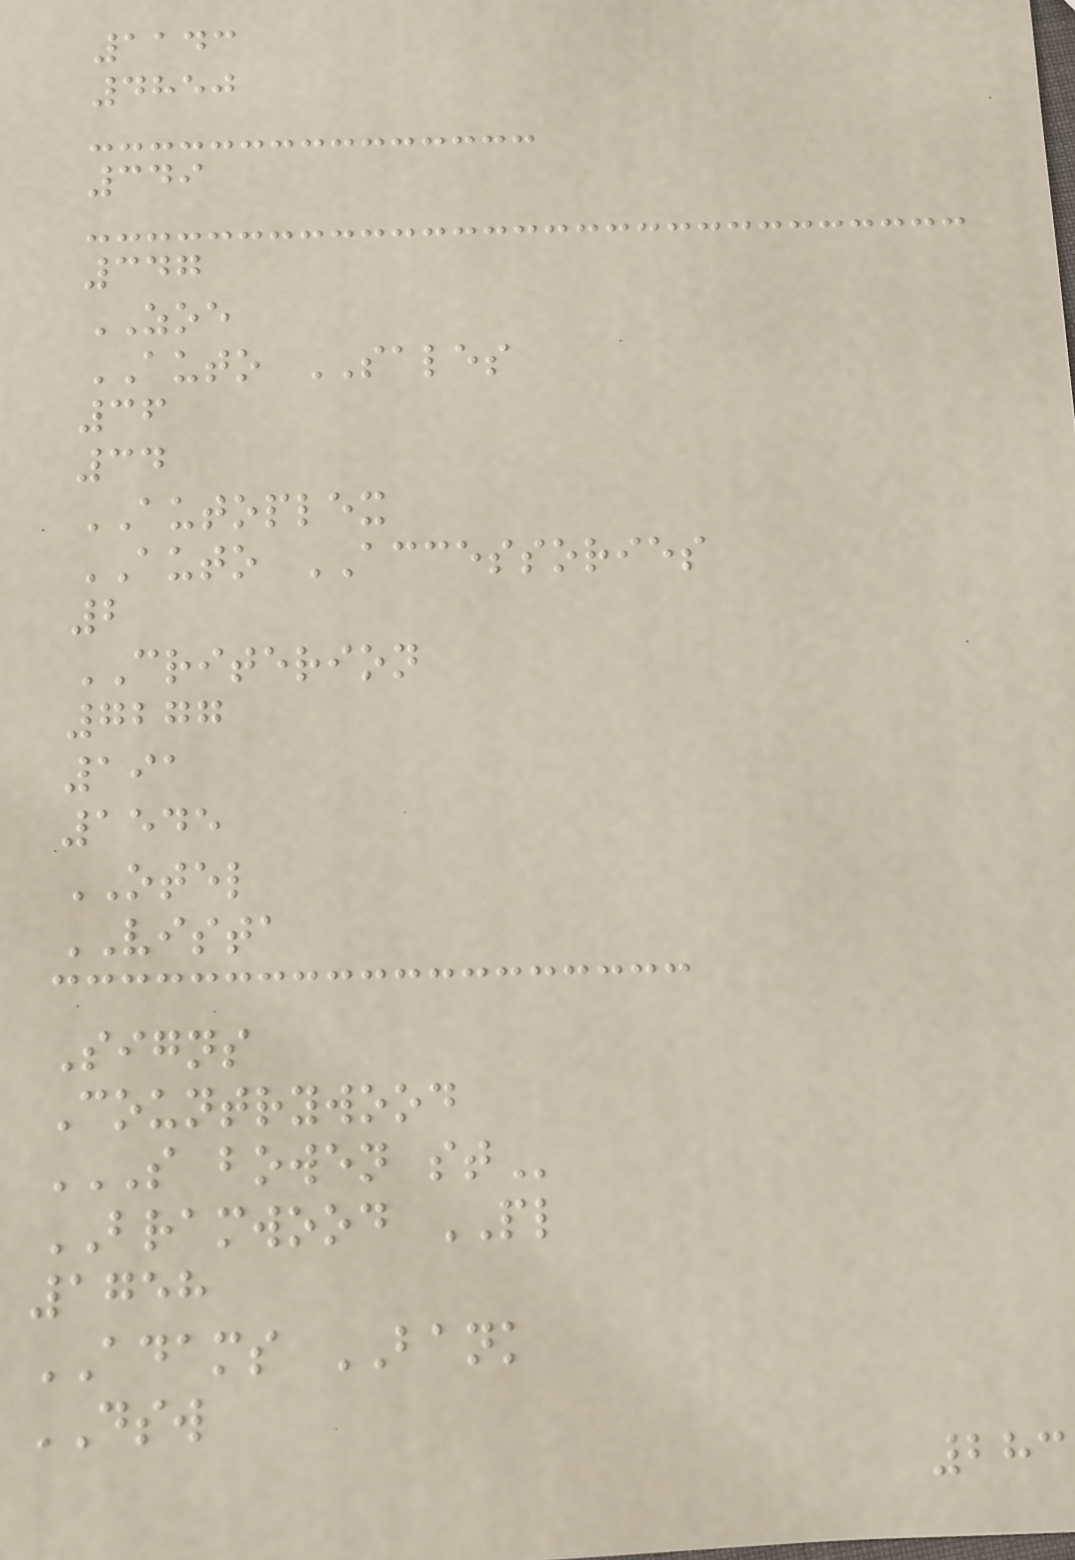1143
4850
349
347
ZOE
AUTO SALES
36
34
AUTOPLEX
AUTO ACCESSORIES
2
CRITERION
7277
191
1545
OTEL
VISTA
Signs
Countrywood
S BOWEN ST
BRAMWOOD PL
1758
ADAMS BANK
DSW
283
